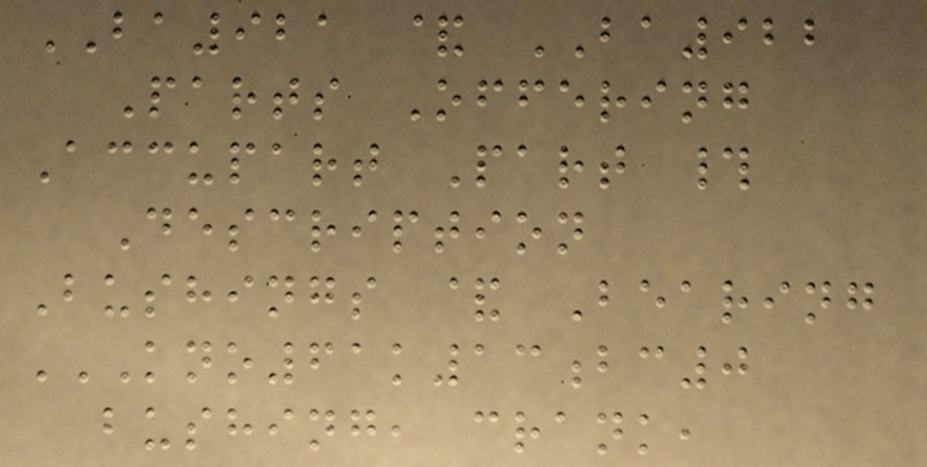BA921 & BA922
Parts Offering
Accupart Part #
Description
Bushings & Bearing
KNO61K13BC0
BUSHING, CRANK,
